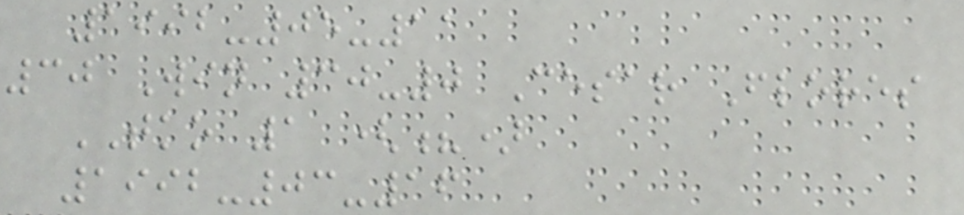1992-05-11
30 Win 30-0 Cesar Flores
TKO 1 (?)
1992-03-16
